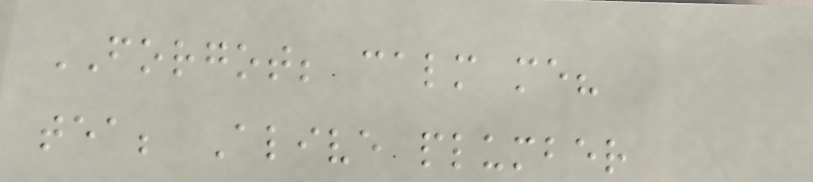FORGOT; calm me?
tea; Alive plumber
